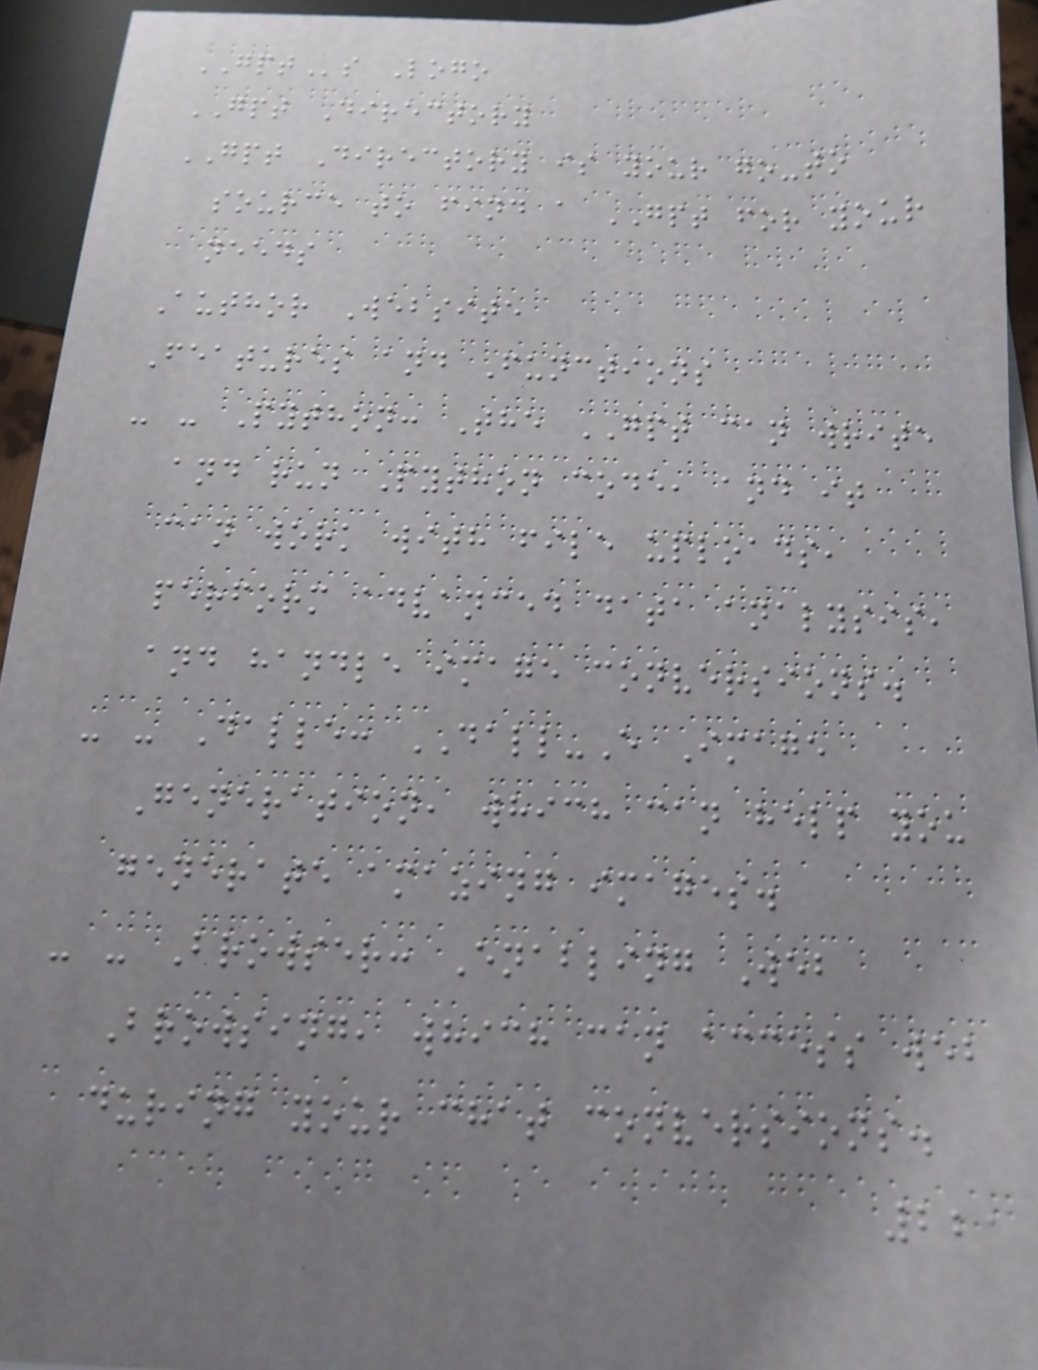GPTs Logo
GPT Directory
GPT Directory is your go-to
source to find a GPT for your
needs
Author Website
Features and Functions
- - Python: The GPT can write
and run Python code, and it
can work with file uploads,
perform advanced data analysis,
and handle image conversions.
- - Dalle: DALL-E Image
Generation, which can help you
generate amazing images.
- - Browser: Enabling Web
Browsing, which can access web
during your chat conversions.
221
